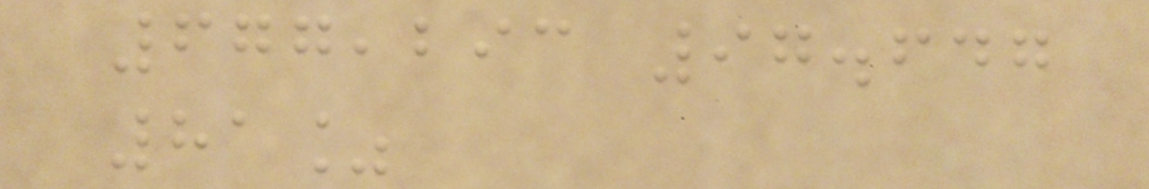677,293 97.647
81%
